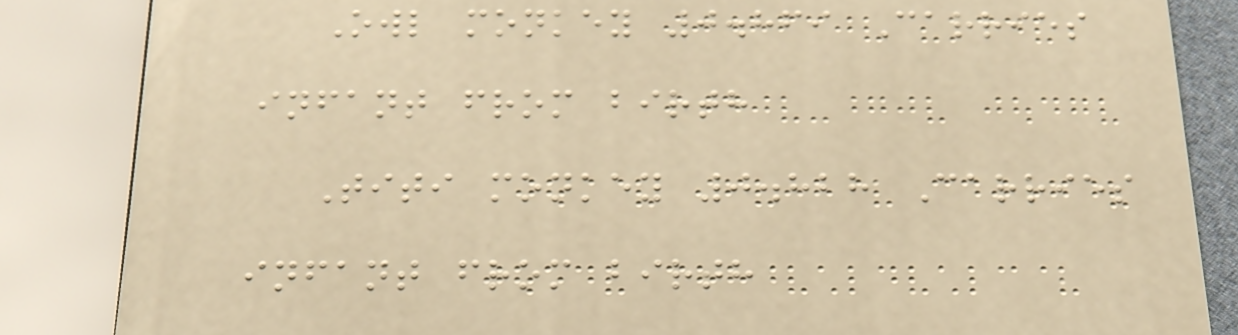Owl monkey 0.869 Carries
infant from birth
Titi monkey 0.828 Carries
infant from birth
